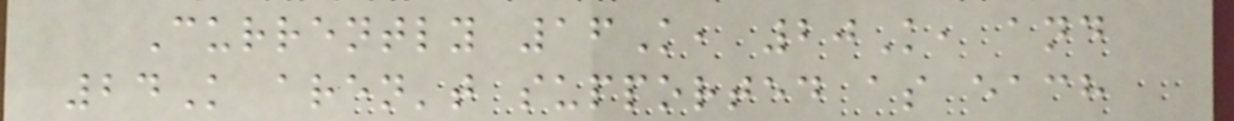Currently 16K, 20K, and
24K aren't supported as each
